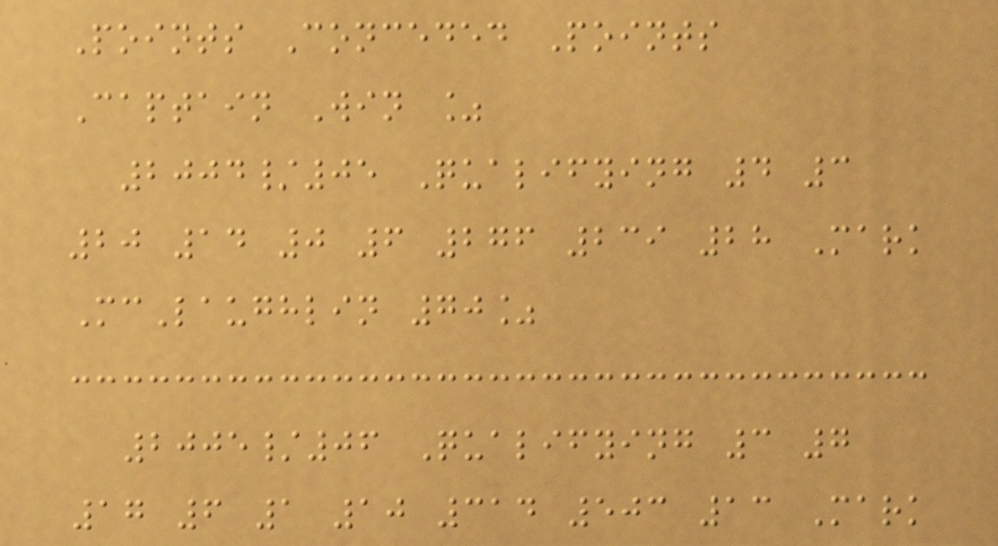Points Conceded Points
Captain Win %
2004/05 Qualifying 4 3
20 14 0 6 276 239 28 Mark
McLaughlin 70%
2005/06 Qualifying 3 7
17 6 1 10 314 503 13 Mark
